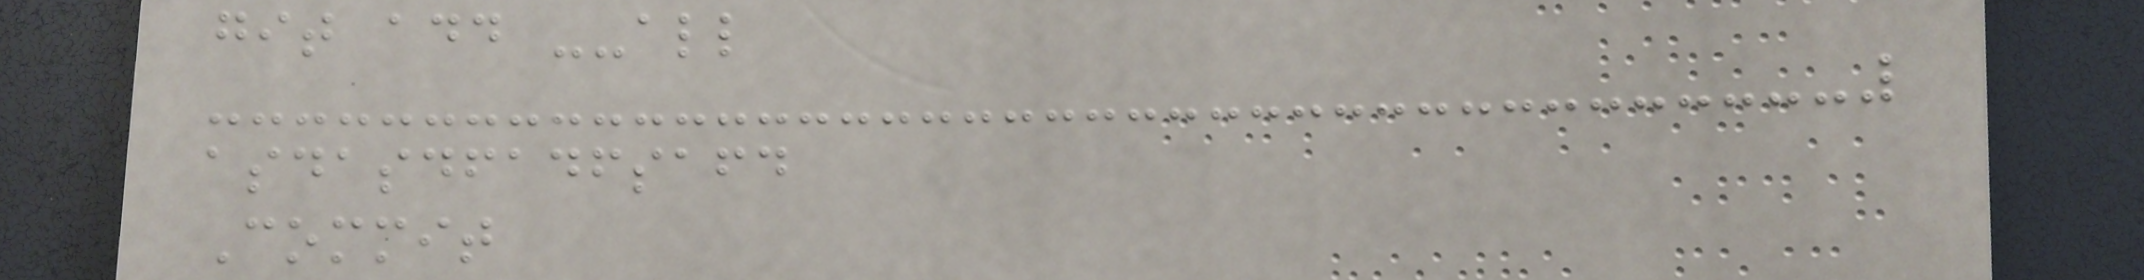git add --all
asdasdfadfsafd
Commit
